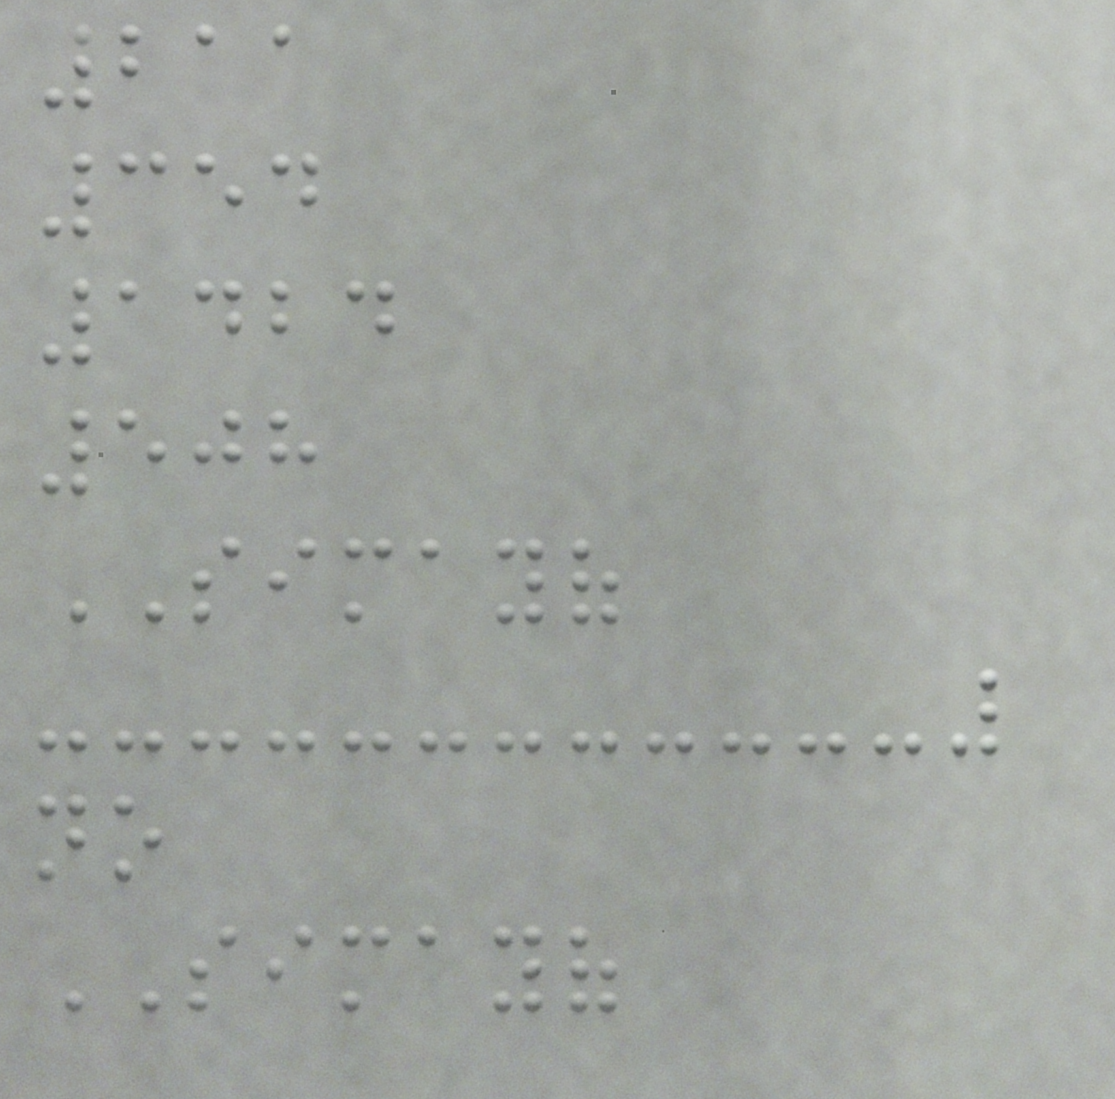211
354
1424
508
SIMAYOF
no
SIMAYOF
